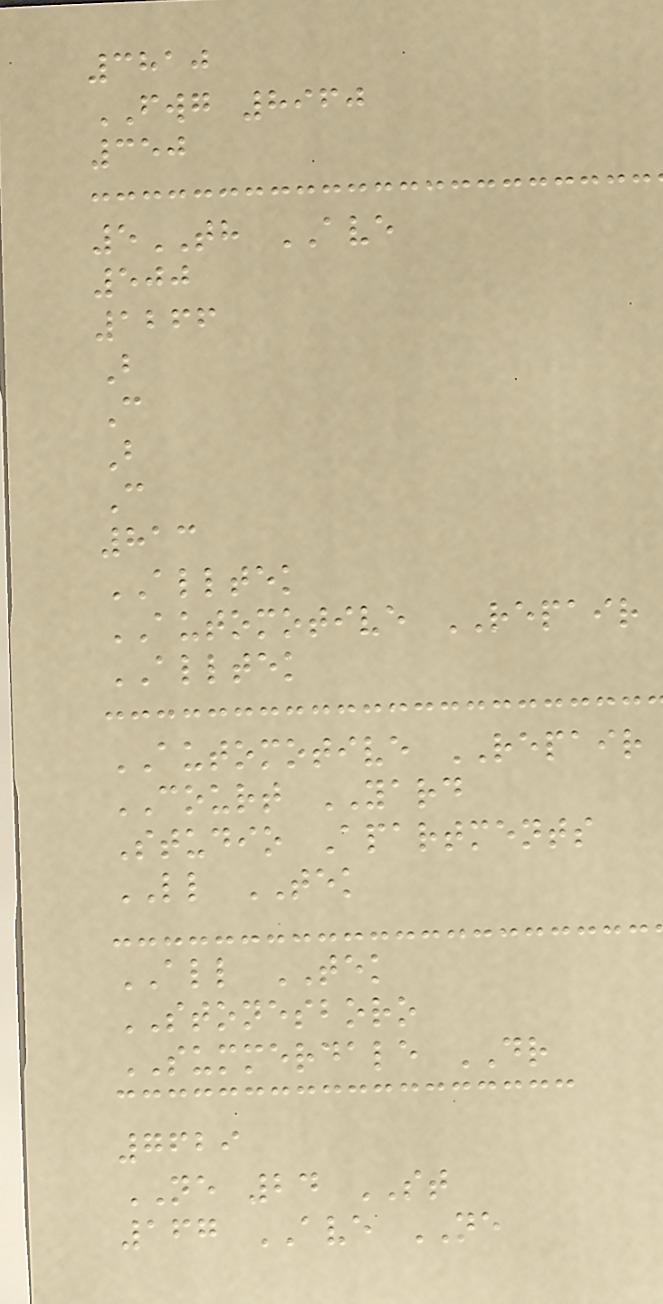3810
FWG 8960
350
5TH AVE
500
1266
B
C
B
C
813
ALLTEK
AUTOMOTIVE REPAIR
ALLTEK
AUTOMOTIVE REPAIR
COURT YARD
Studio Apartments
LL TEK
ALL TEK
STONESBORO
SUMMERDALE DR
7629
NE 24 ST
167 AVE NE
